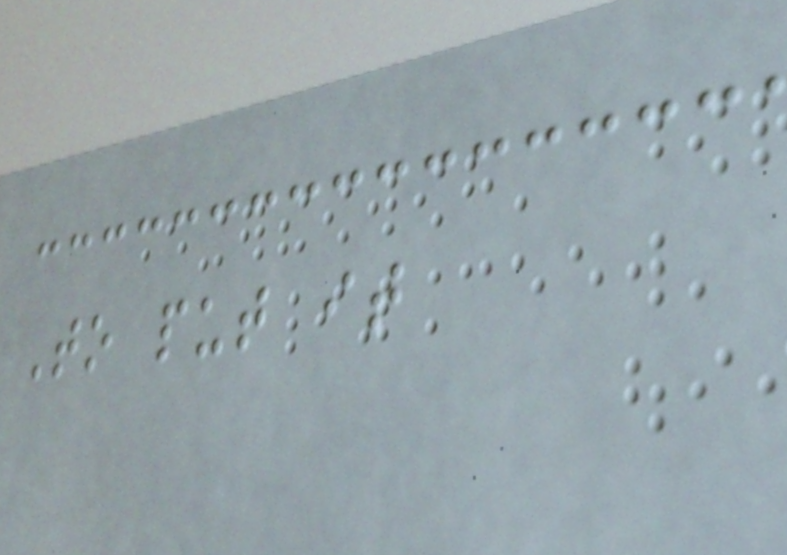To put it
